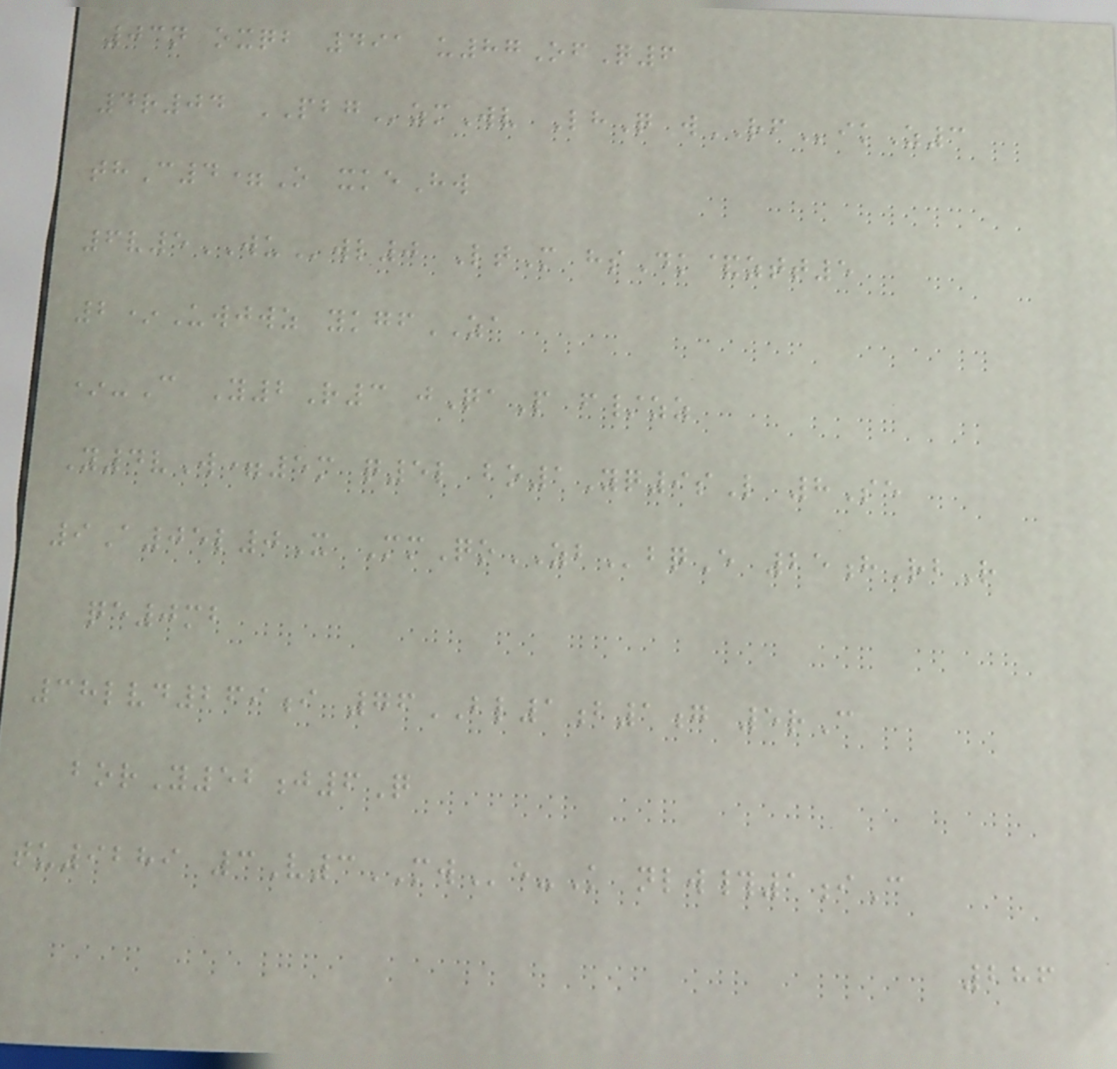03n oxqb 491 u87OfQ6
4r04 PBGzmWv LhQ wRFikZ3
thC4=O xkeHw
6v5WUwl0 LtM hsDk&ztt5
2*Uwjwz ykgfZA
*-C Y2R3 jQaP f/zz
Y4vW=5m q5l bo1Yq9sL 8Se
9A05l0X MmQoZBbqE 25hRbR
qe0mb
38lvd269i 76BL1b1g 5rC
borY52j6Q
tu9289 3V3MWe-K nlw#1iC
286
